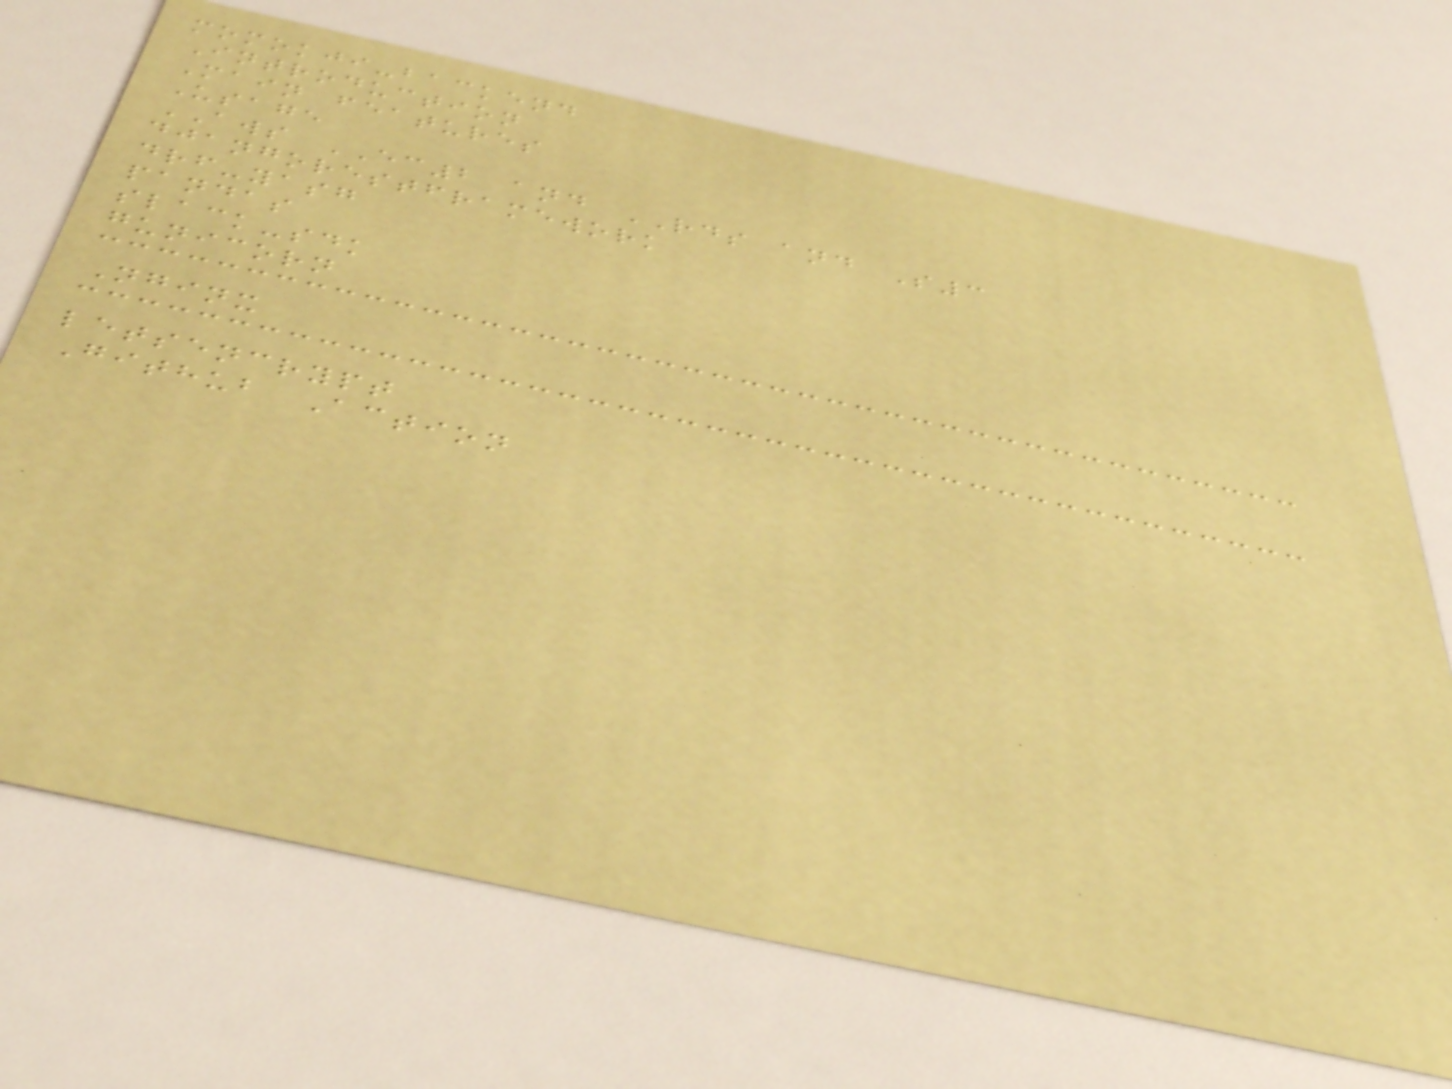momokji-backend
Introduction
Main features
Usage
AWS EC2 and RDS and S3
djangorestframework
drf-yasg
pandas
slack-sdk
gunicorn
Nginx
letsencrypt
Github Action
